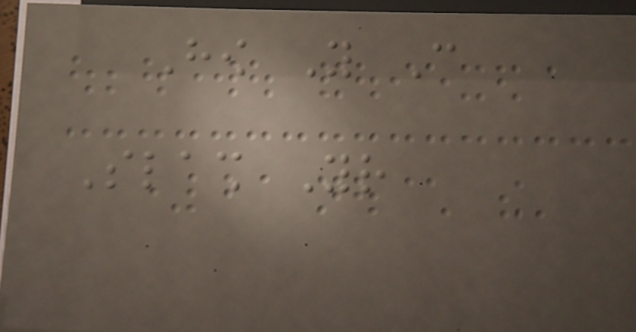How You Can
Slash Your
